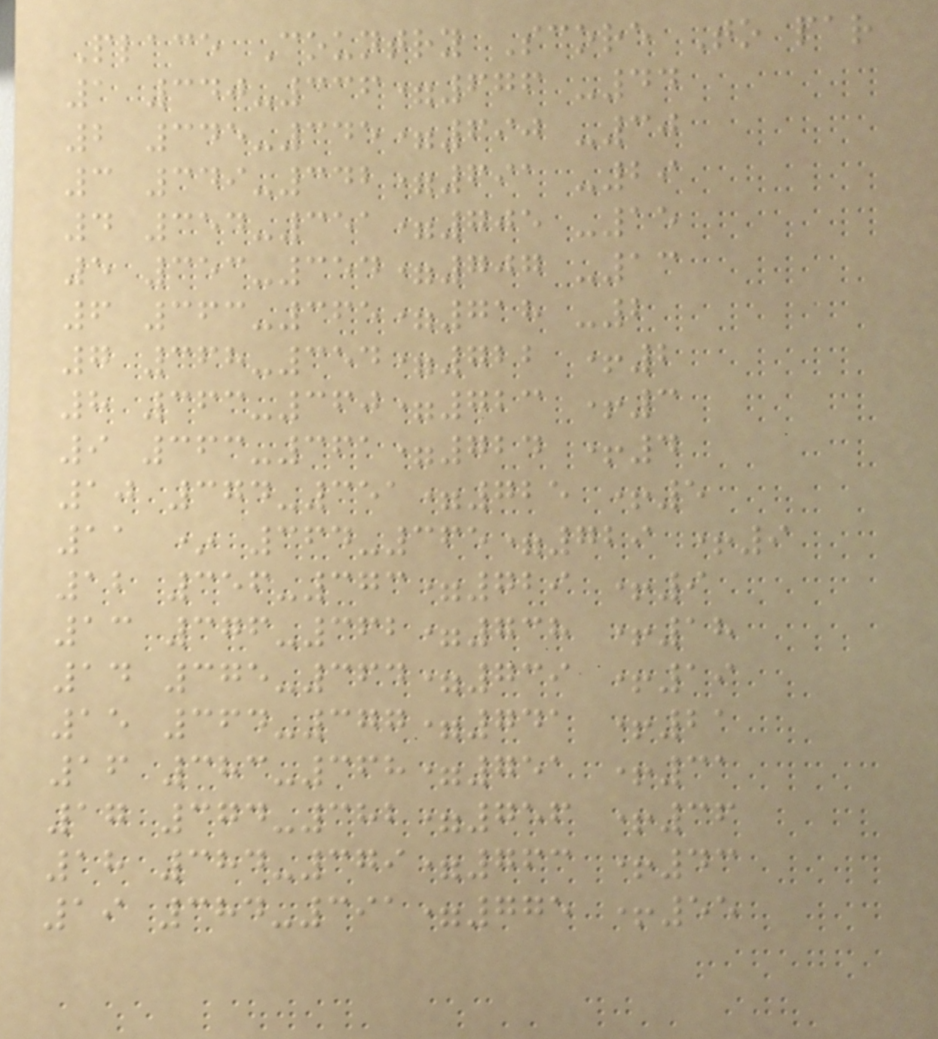Place Country Score To par
1 340-336=676 -44
2 345-345=690 -30
3 349-342=691 -29
4 354-351=705 -15
5 353-354=707 -13
6 363-365=718 -2
7 368-354=722 +2
8 363-360=723 +3
9 363-361=724 +4
10 374-351=725 +5
11 * 364-365=729 +9
12 356-373=729 +9
13 376-362=738 +18
14 375-364=739 +19
15 364-377=741 +21
16 383-368=751 +31
17 374-382=756 +36
18 384-379=763 +43
19 384-391=775 +55
